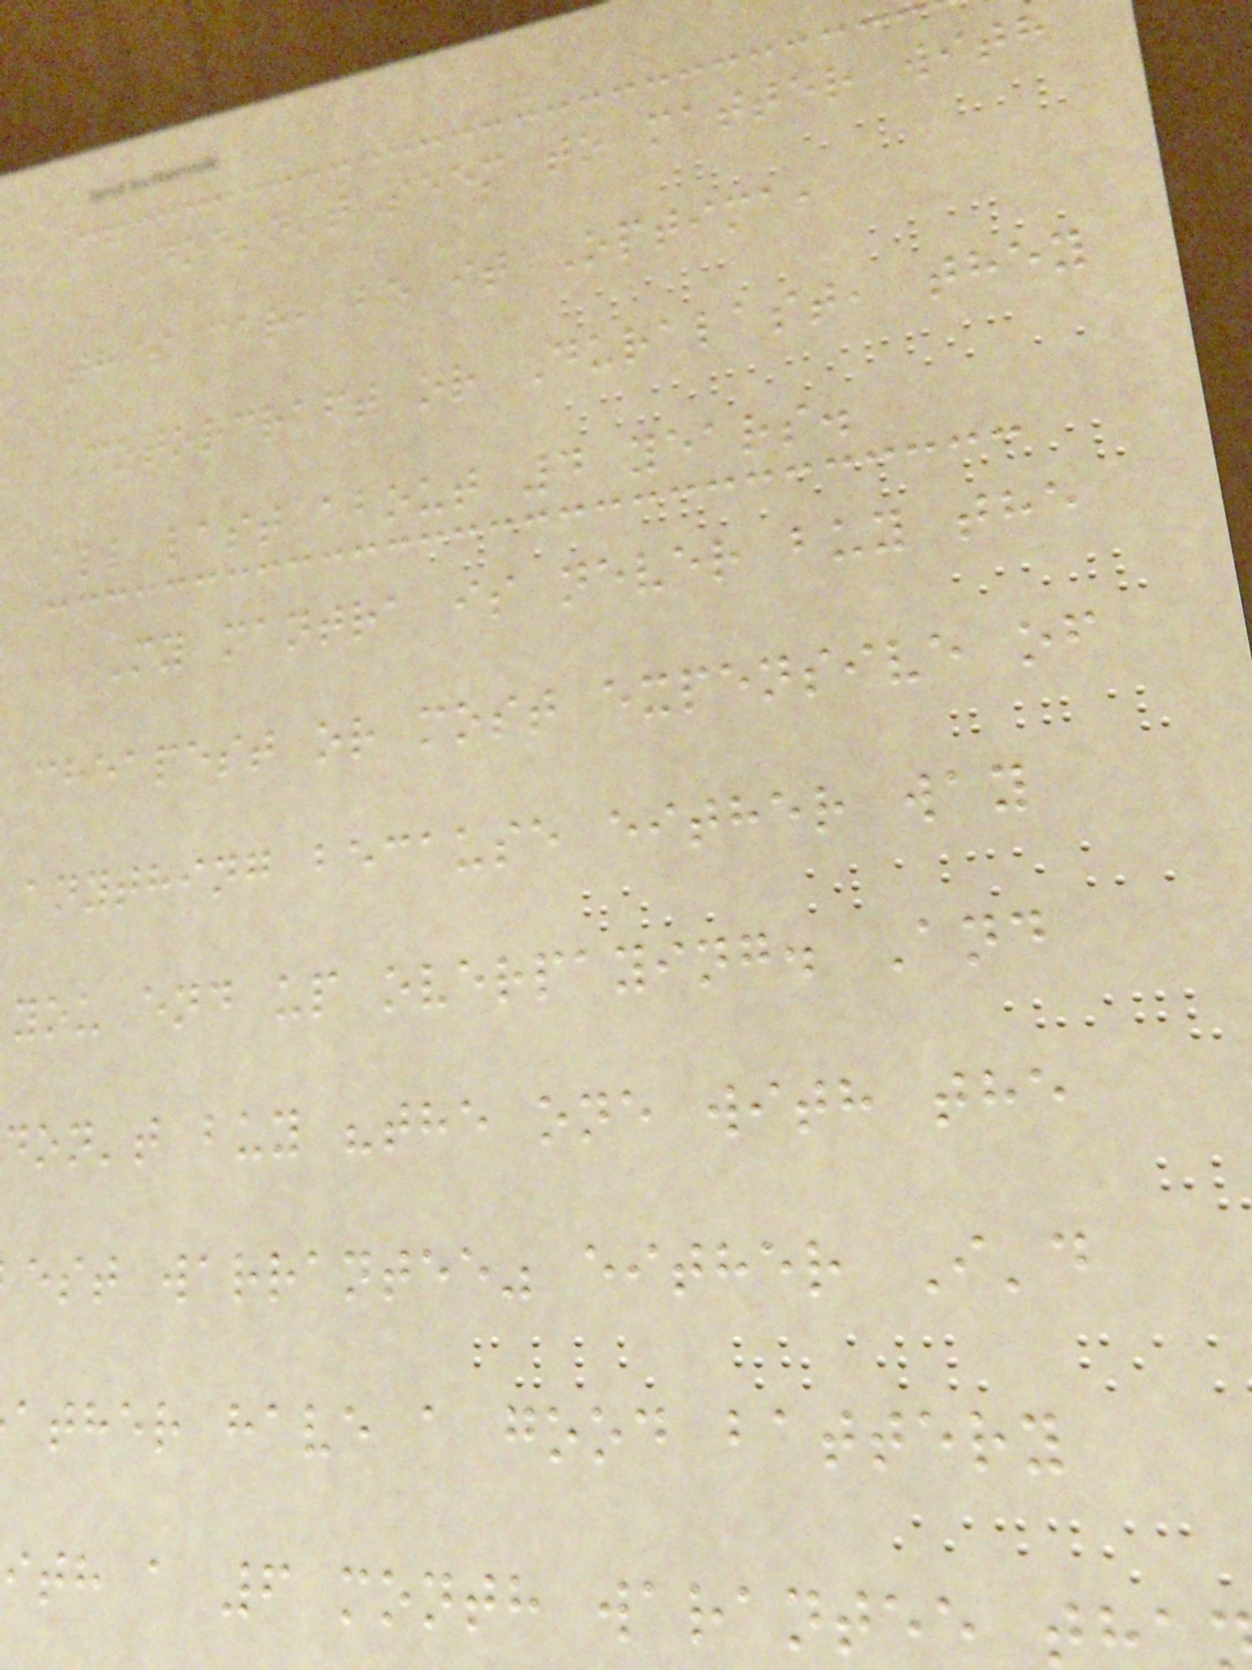Doesn't seem to matter with
this car, be it Optima,
Motorcraft or Duralast, they
all last about 4 years.
My mantra is never buy the
cheapest or most expensive of
anything because either way
you end up overpaying. And
don't buy "the one with the
est warrantee" either I'd
ather have a good battery
ith a 6 month warantee t
